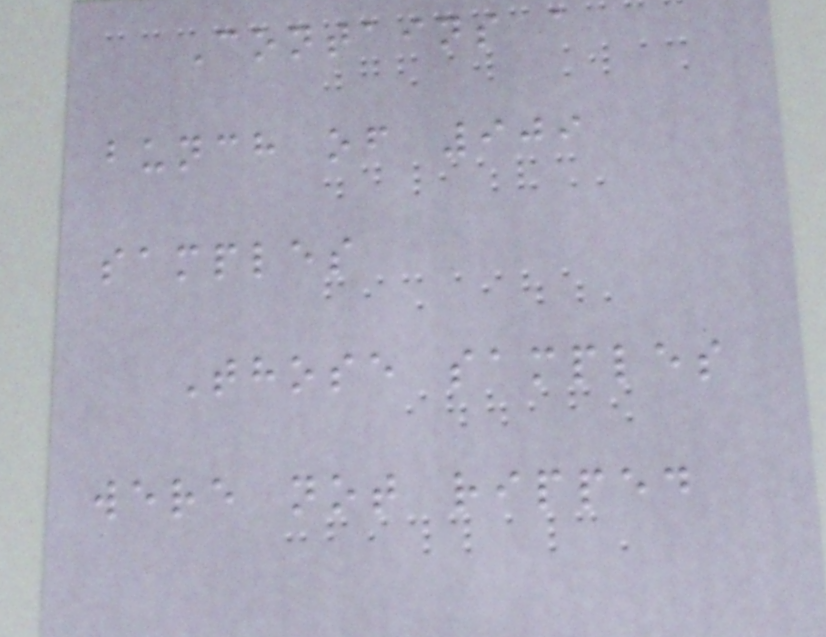Contains a
bunch of 909
samples
Those samples
were not ripped
